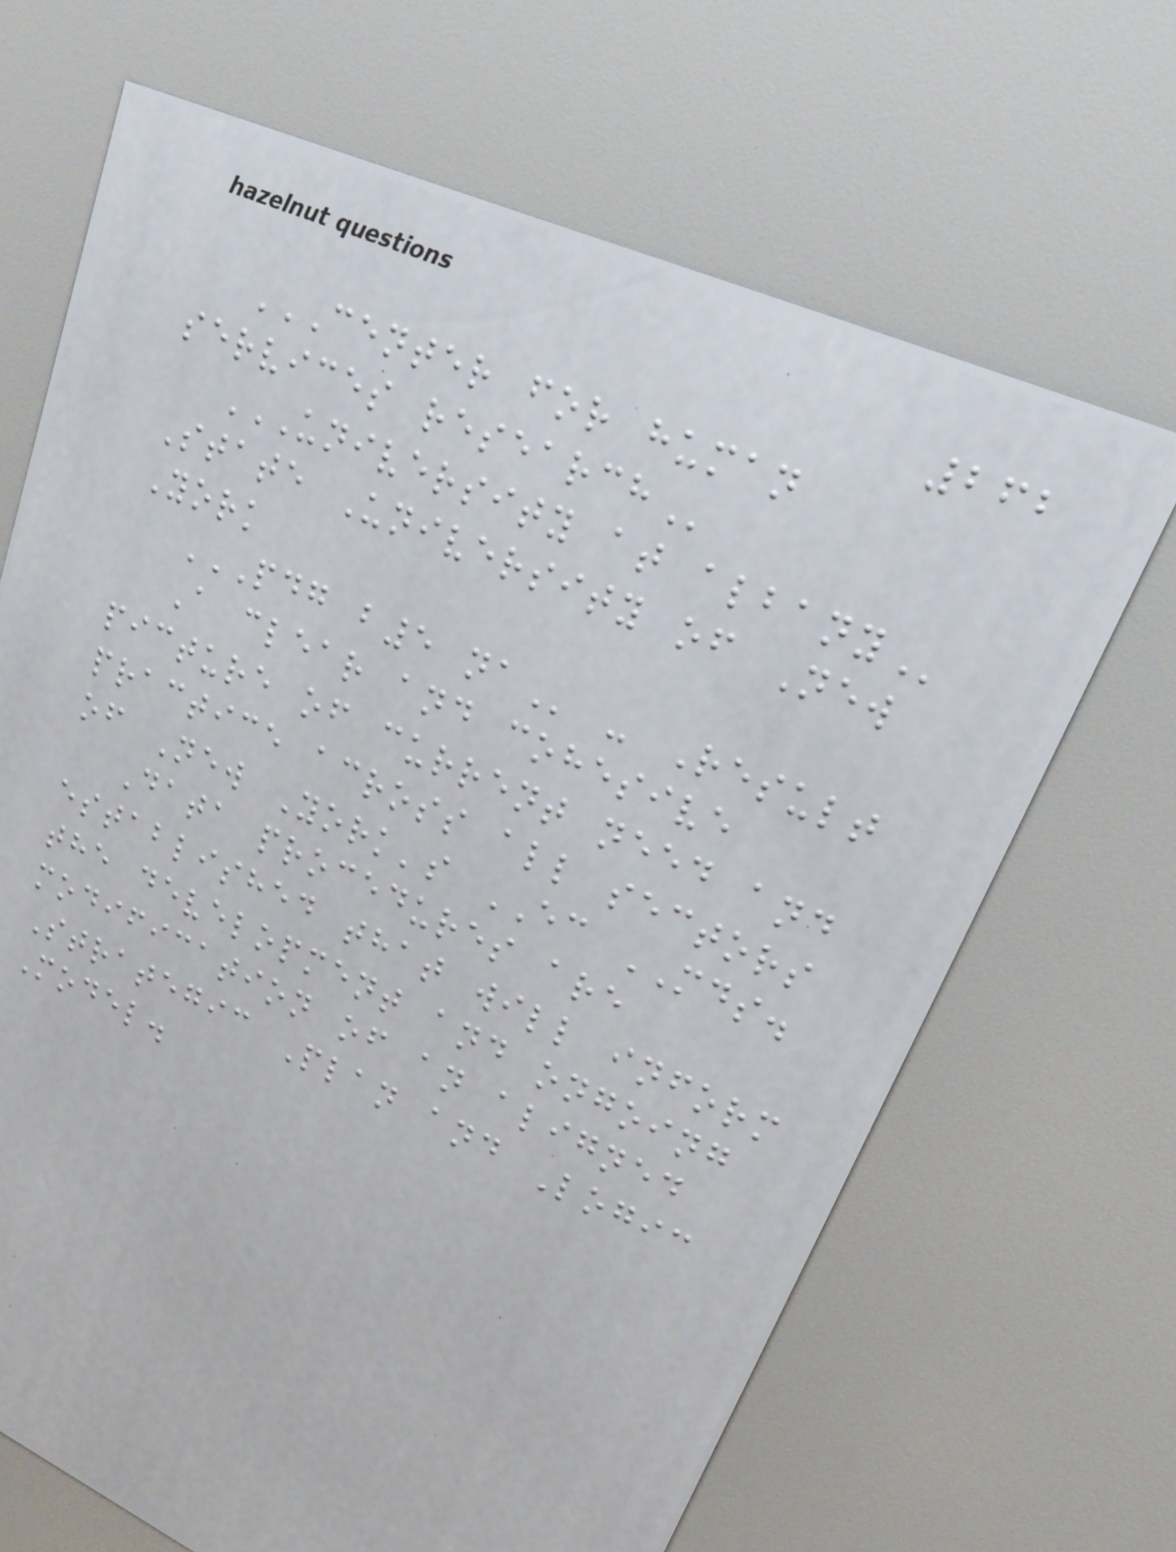262
CENTER FOR HUMAN
SERVICES RESEARCH
UNIVERSITY AT ALBANY
State University of New
York
PDG B5 NA - Result
A clear and cohesive
picture of current need and
practice across all sectors
of New York's EC MDS.
Data procedures are
established that will inform
the development and ongoing
modification of an aligned
Strategic Plan and Logic
Model.
